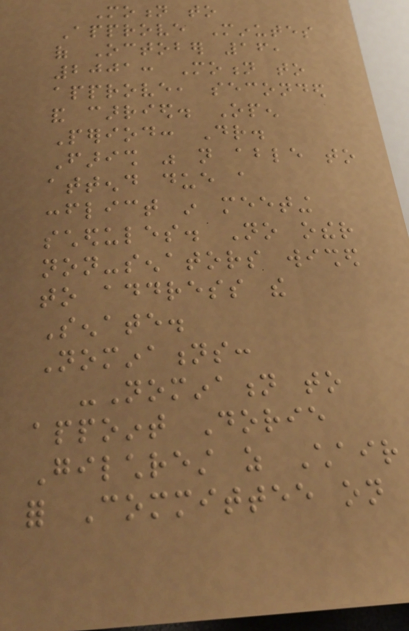Motion to
Approve Minutes
of October 16,
2001: Motion to
approve, seconded
and carried. Open
Period: Dr.
Farish was not able to
attend due a
conflict in meeting
schedules. No other
non-senators wished
to address the
Senate.
Nominations:
-Nomination to
appoint Dorie
Gilchrest as Chair
for Committee on
